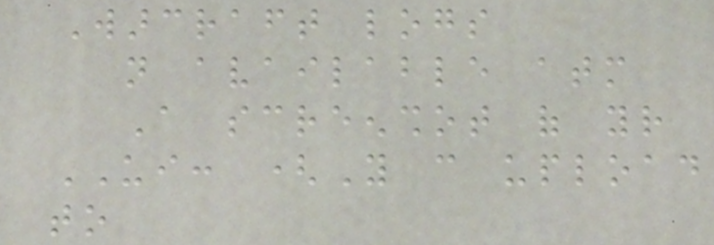Warcraft logs
not available atm
A screenshot of your
UI: (You can upload
to
